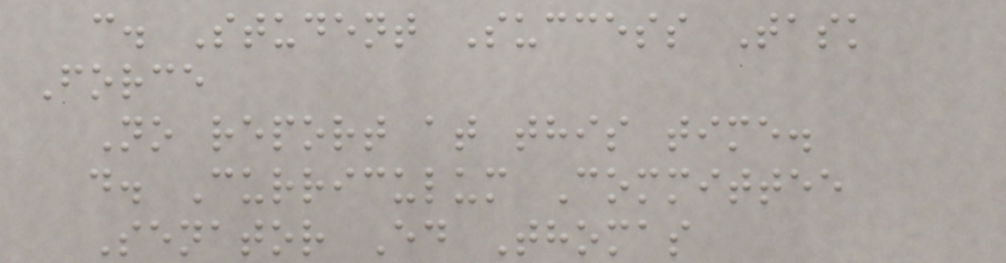c. Student Success Task
Force
No report at this time.
d. Curriculum Committee
Senator Ed Thomas
